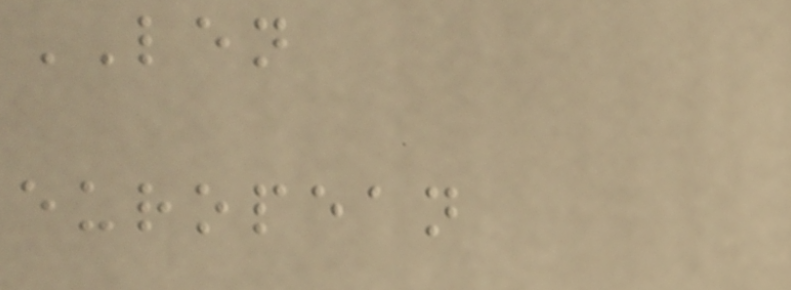LEN
european
